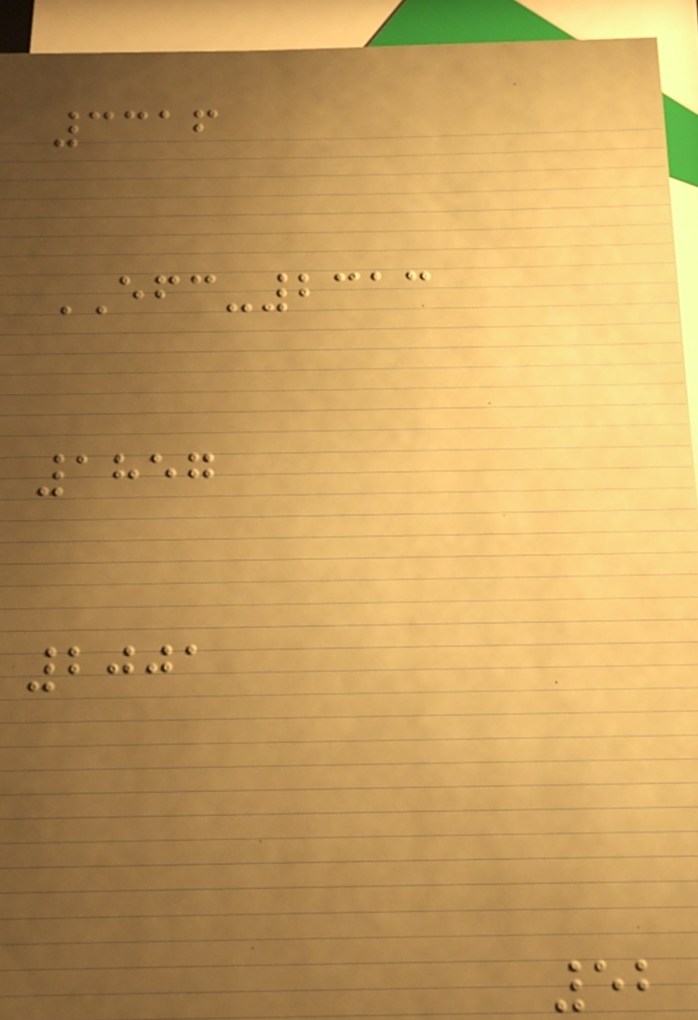3316
EFC-2313
1857
2001
52
